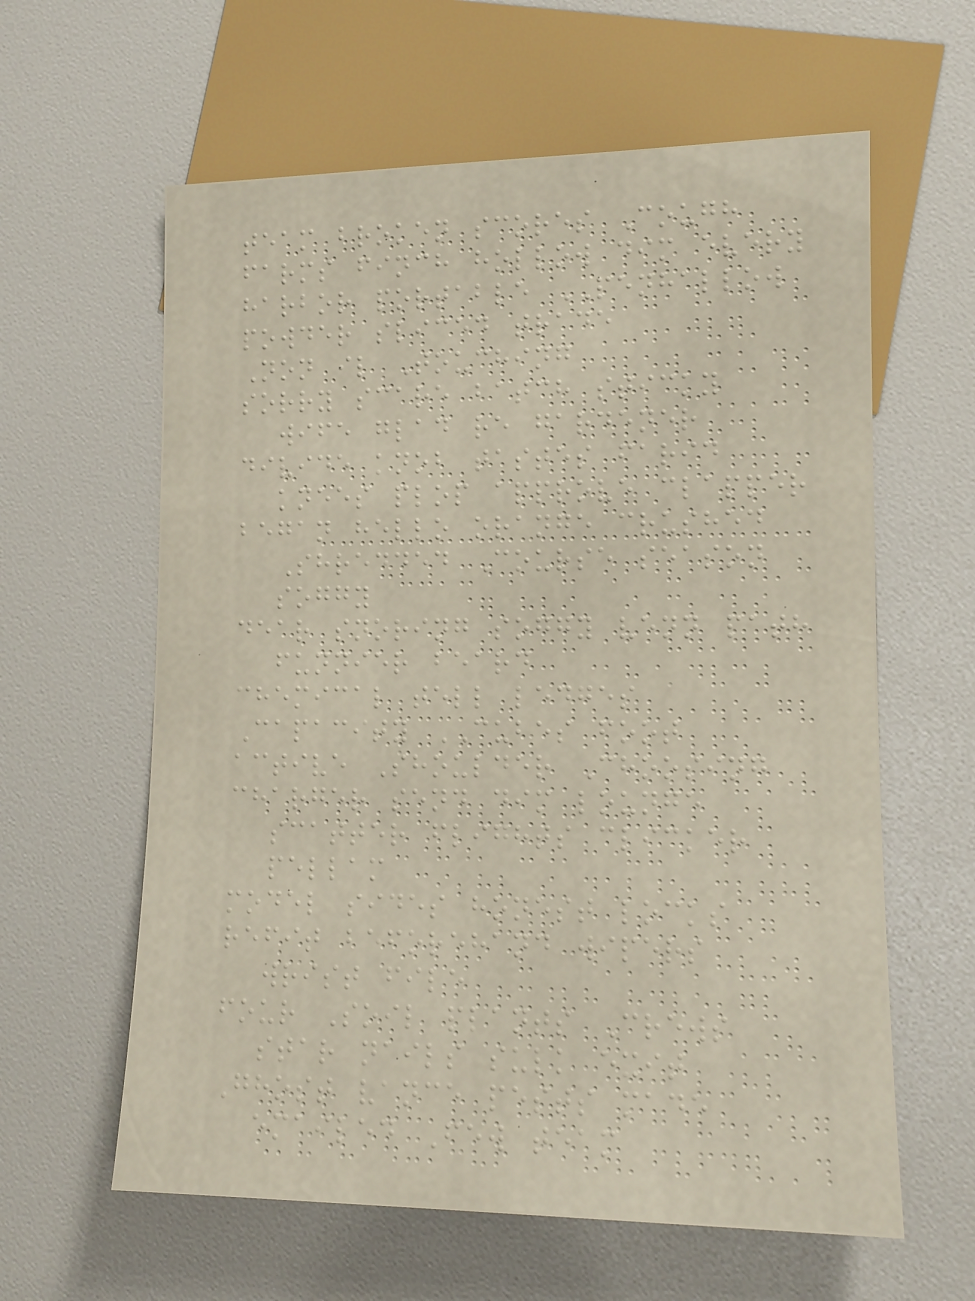team broken scores Cough
farms finch hollow dim every
harbor portable PENHALLOW
powder sliced trade
Non il Touching
sorry scare batch sticky
wife glad re gardener
divide knob tastes farid
knees plop approve clapper
began hello orange crushed
Shredded Course season
soggy
dear snoring soggy venn path
funnier beard
chemical tell ledges
Capacity CUBES foot
active Shoulder Choosing
charger send dim lounge
scatter flights clicker
pellam
model sides honest locks
refit beforehand wipers
wrist file
four Soil plants Crews
star nails sulk exit
Ghost vance pests made
emailed Few team
